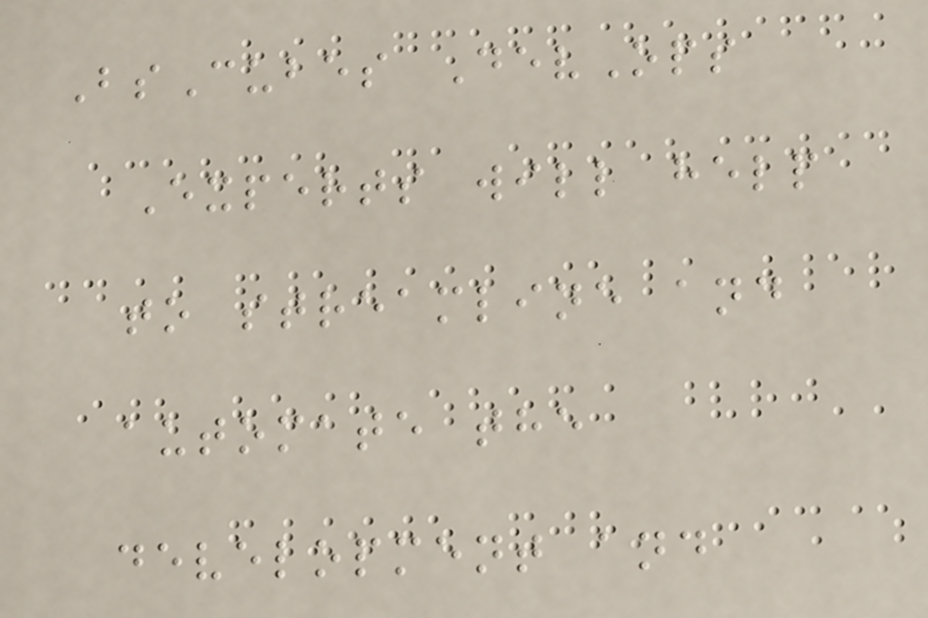BsCubes DevOps
Experts will help
to streamline and
automate the
development and
